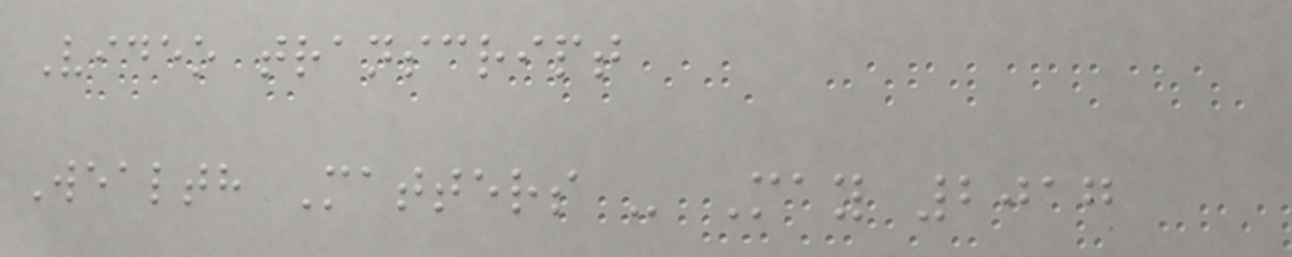Video transcript
Wealth Matters - May 2017
